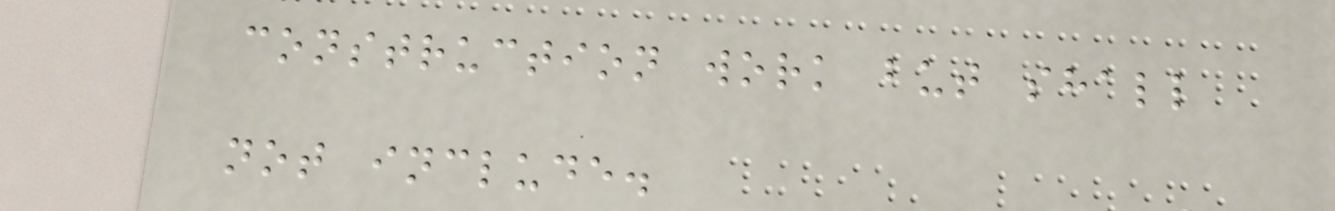construction work but shall
not include.
